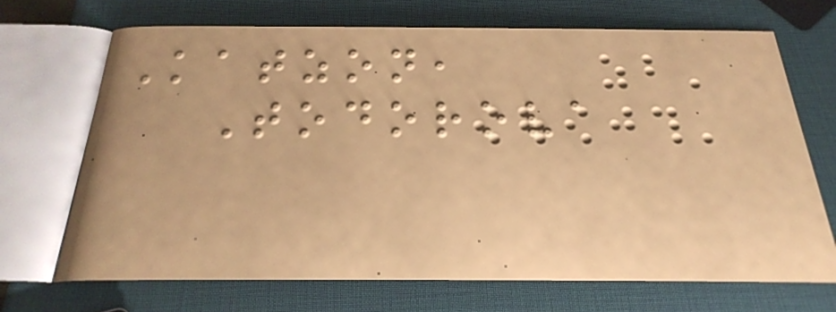Katzon,
Todorova
